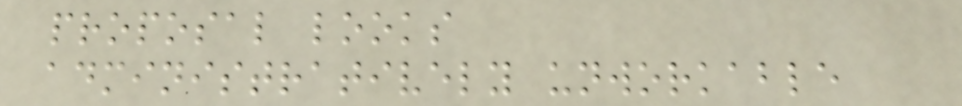proposal looks
administratively unworkable
